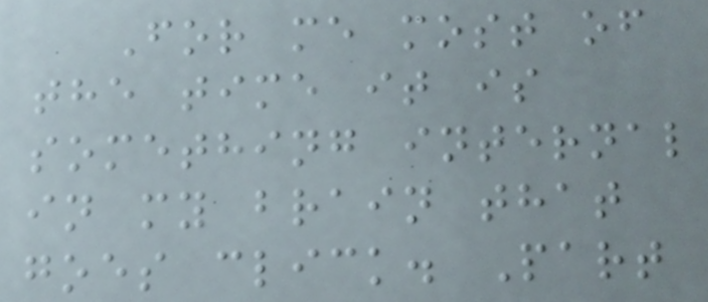For me most of
the time it is
something internal
in my brain that
goes click. Part
